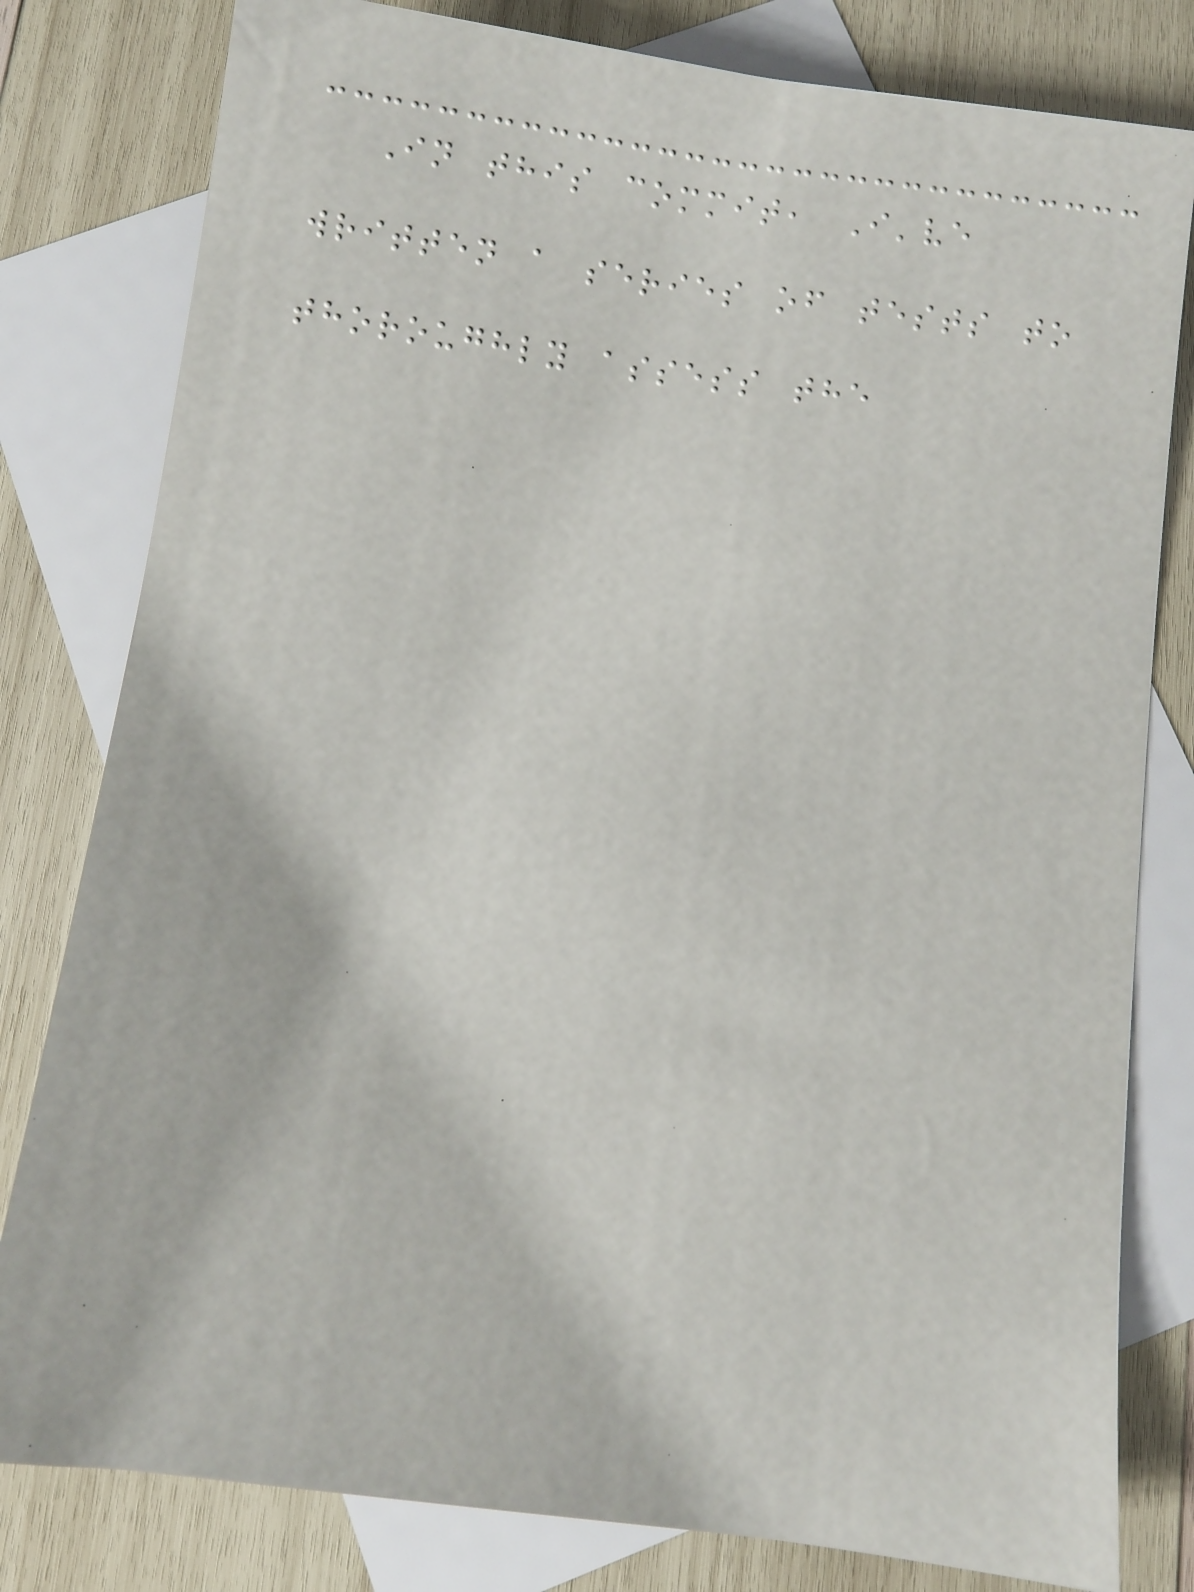In this commit, I've
written a series of tests to
thoroughly assess the
